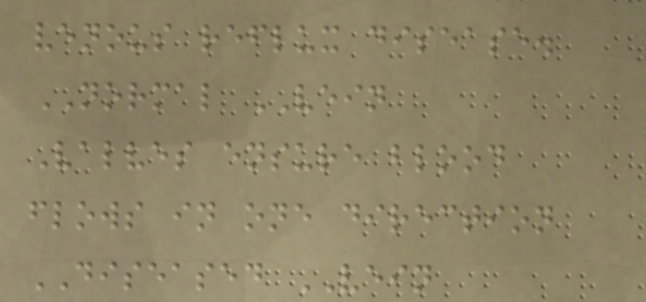venous reflux disease.
NORMAL VEIN
Valves ensure blood
flows in one direction
DISEASED VEIN
